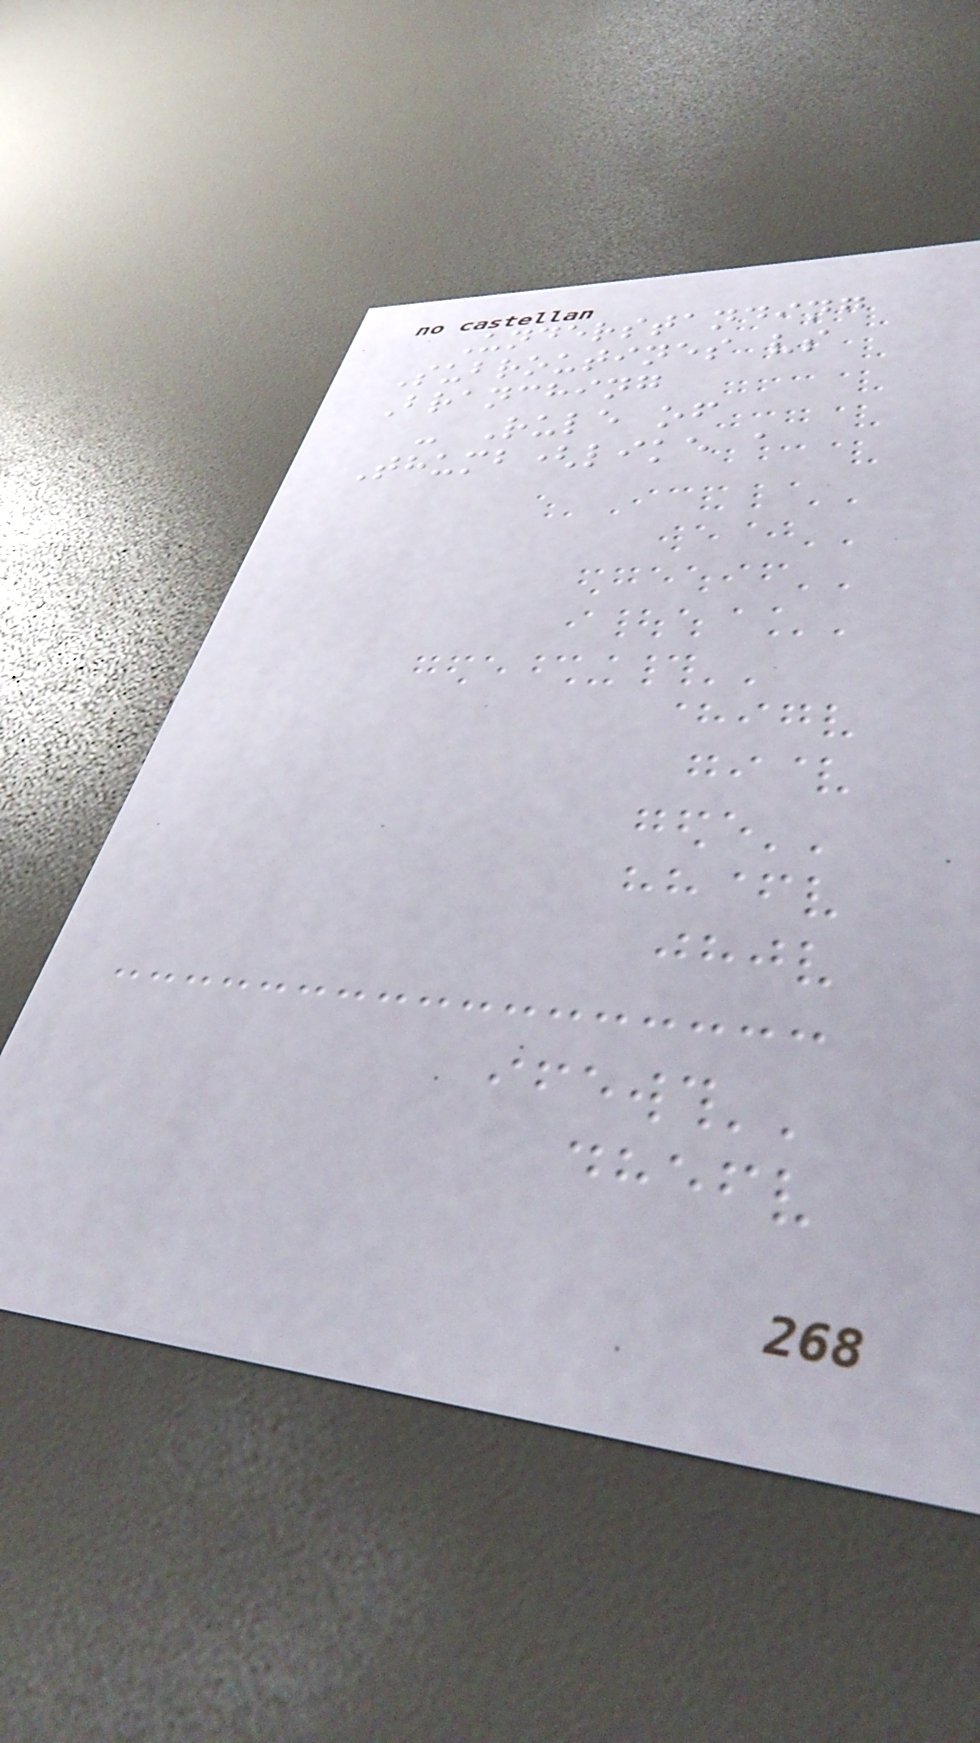Understanding
Subroutines vs
Branching
- Rule of
Thumb(like a
